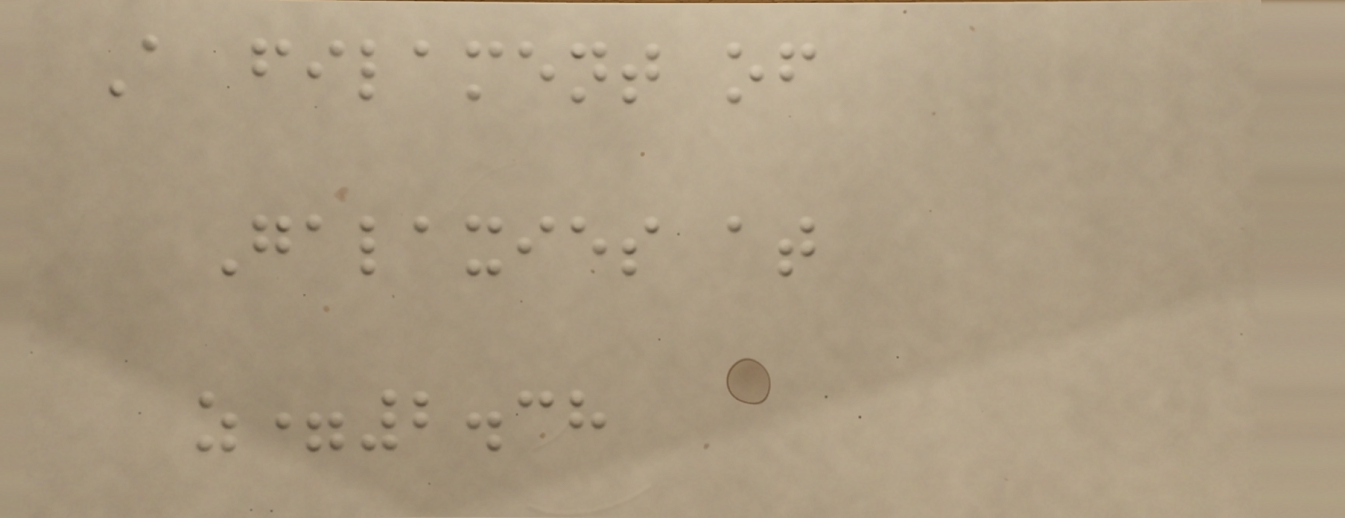A filament of
Galaxies at
z=2.38
